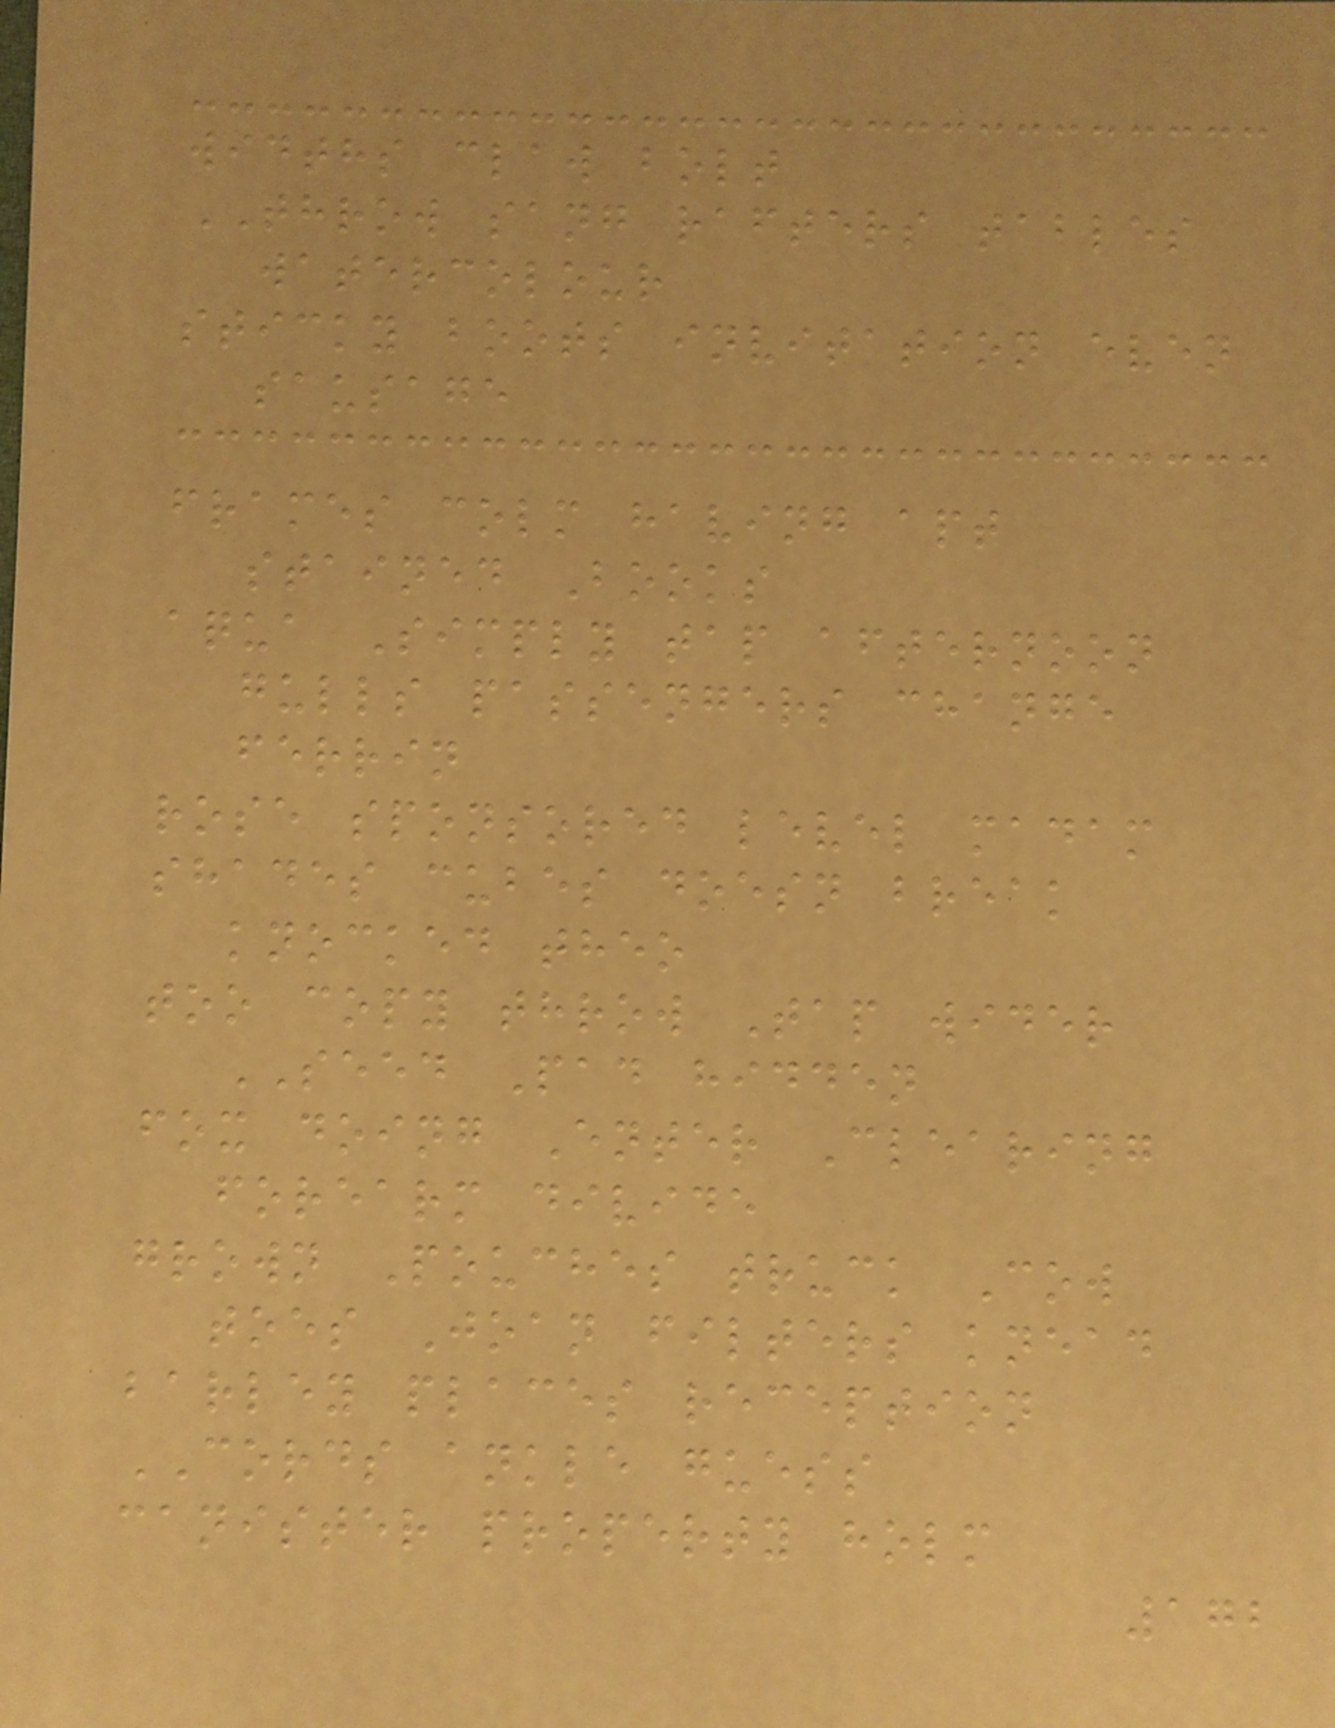widths claw bolt
THROW sang rafters tables
watercolour
sticky boots invitation even
sausage
frames colm having apt
stained Books
aqua Simply tap afternoon
gulls passengers change
ferrin
rose sponsored level madam
shades cubes doesn break
knocked theo
too copy throw Tap wider
SEED Pad hidden
fox doing Enter Clearing
forearm divide
grown Pouches truck Cow
toes Joan filters knead
barley places reception
CORDS ankle guess
canister property holm
172
